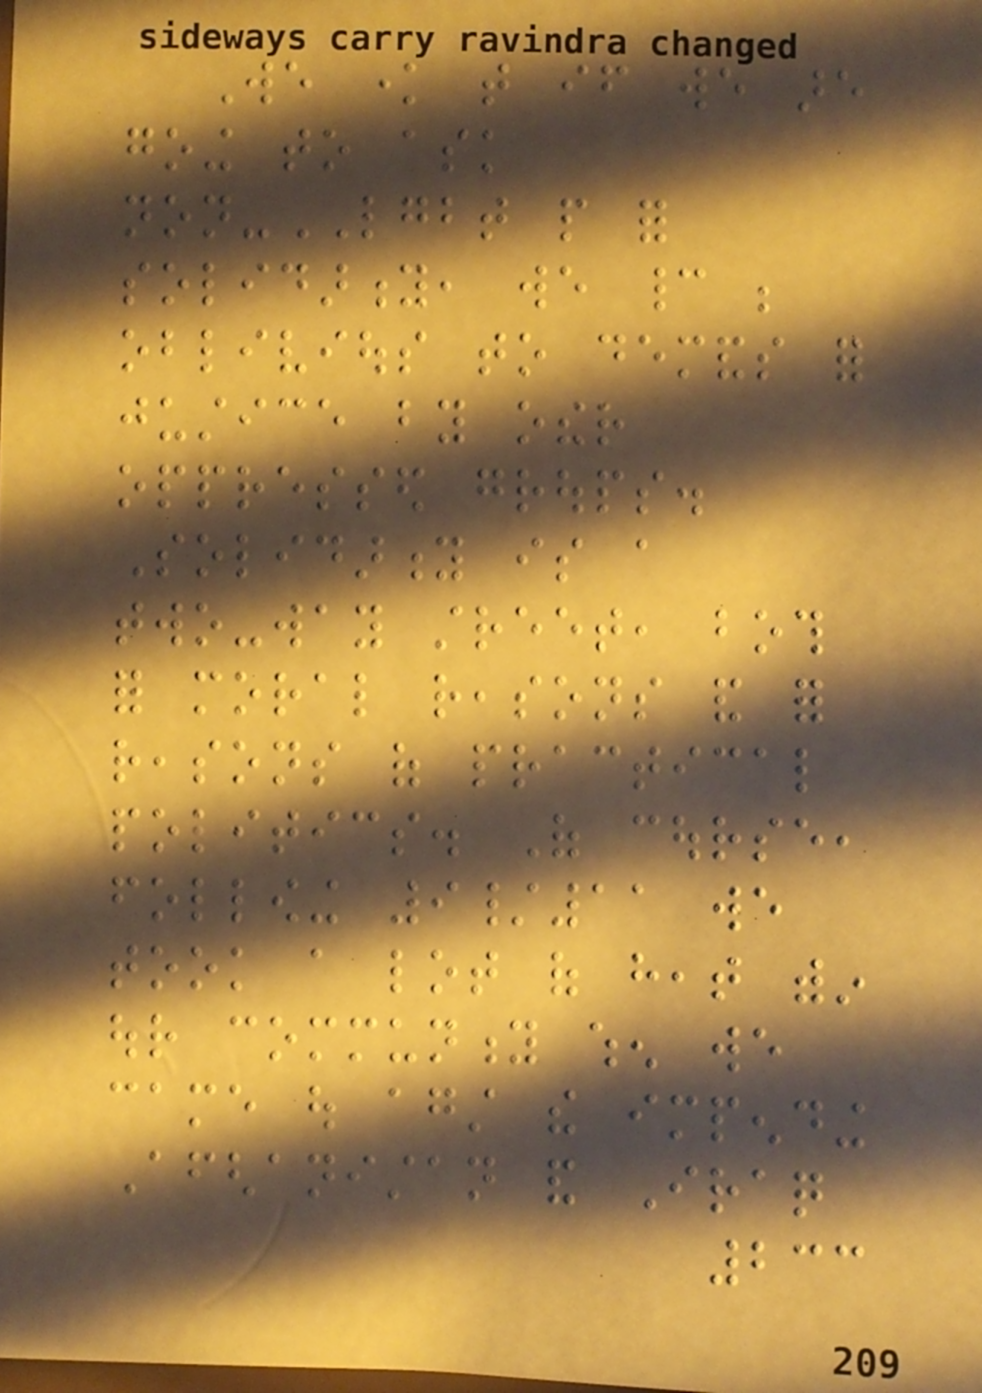We know that if we are
going to ask
non-LGBT people for
solidarity, we cannot be
oblivious to demands for
justice by other
oppressed groups.
Solidarity is a
two-way street, both
for moral reasons and for
reasons of practical
politics. Of course,
following 9/11 we
took a lot of heat within
our community when we
came out against the impending
Afghanistan and Iraq
233
